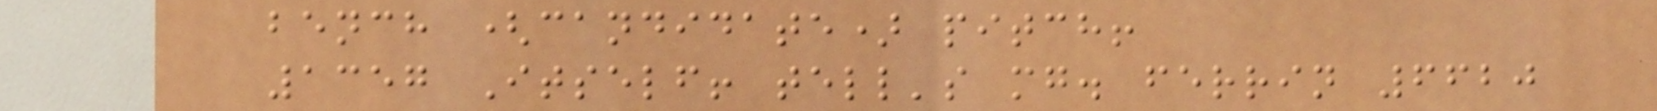bench (candidate) pitch!
1357 Itself! tell's mg. ferrin 6620
